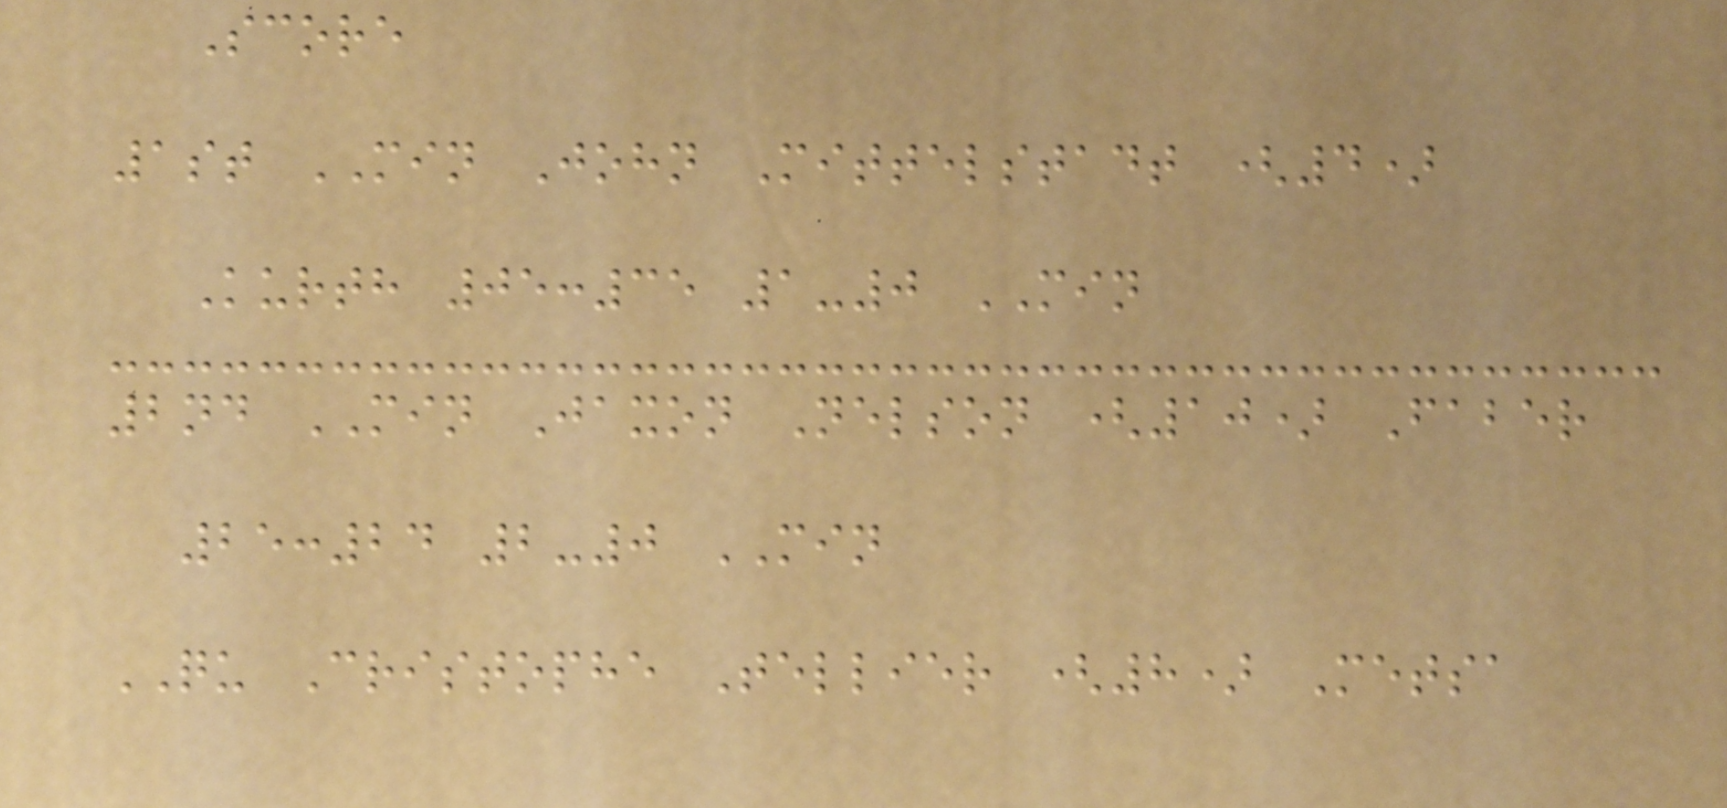Score
1st MIN John Mittelstadt (4)
Kurth 05:35 1-0 MIN
2nd MIN Jaxon Nelson (10) Faber
25:24 2-0 MIN
QU Cristophe Tellier (8) Metsa
